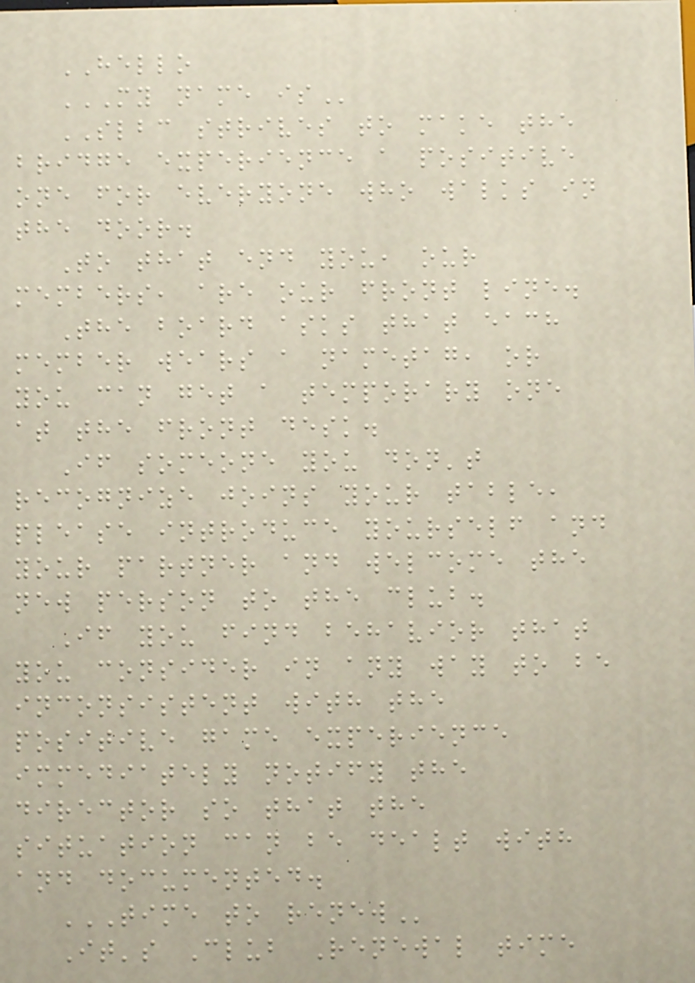HELLO
MY NAME IS
SLBC strives to make the
bridge experience a positive
one for everyone who walks in
the door.
To that end you, our
members, are our front line.
The board asks that each
member wears a nametag, or
you can get a temporary one
at the front desk.
If someone you don't
recognize joins your table,
please introduce yourself and
your partner and welcome the
new person to the club.
If you find behavior that
you consider in any way to be
inconsistent with the
positive game experience
immediately notify the
director so that the
situation can be dealt with
and documented.
TIME TO RENEW
It's Club Renewal time
